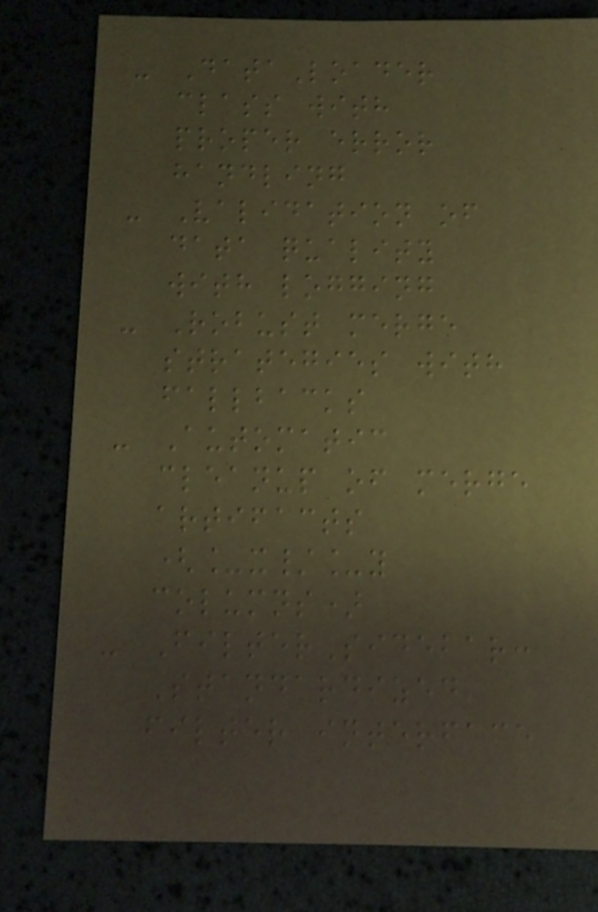- DataLoader
class with
proper error
handling
- Validation of
data quality
with logging
- Robust merge
strategies with
fallbacks
- Automatic
cleanup of merge
artifacts
(_x/_y
columns)
- FilterSidebar:
Standardized
filter interface
